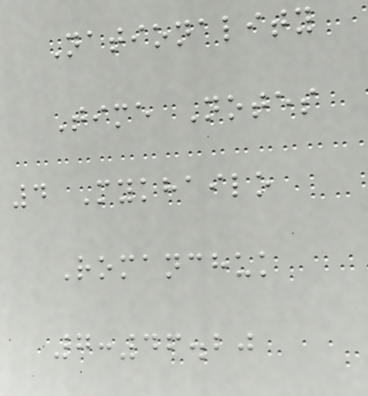Nationality
Time Notes
4 Mykhailo
Romanchuk
7:46.20
